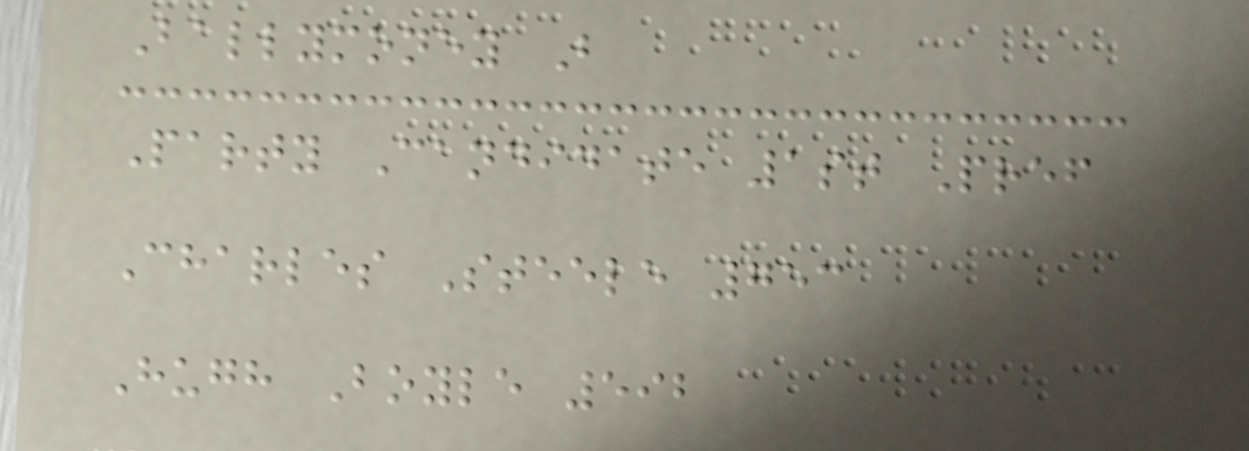Ballymoney B
Party Candidate 1st Pref
Charles Steele 753
Hugh Boyle 592
